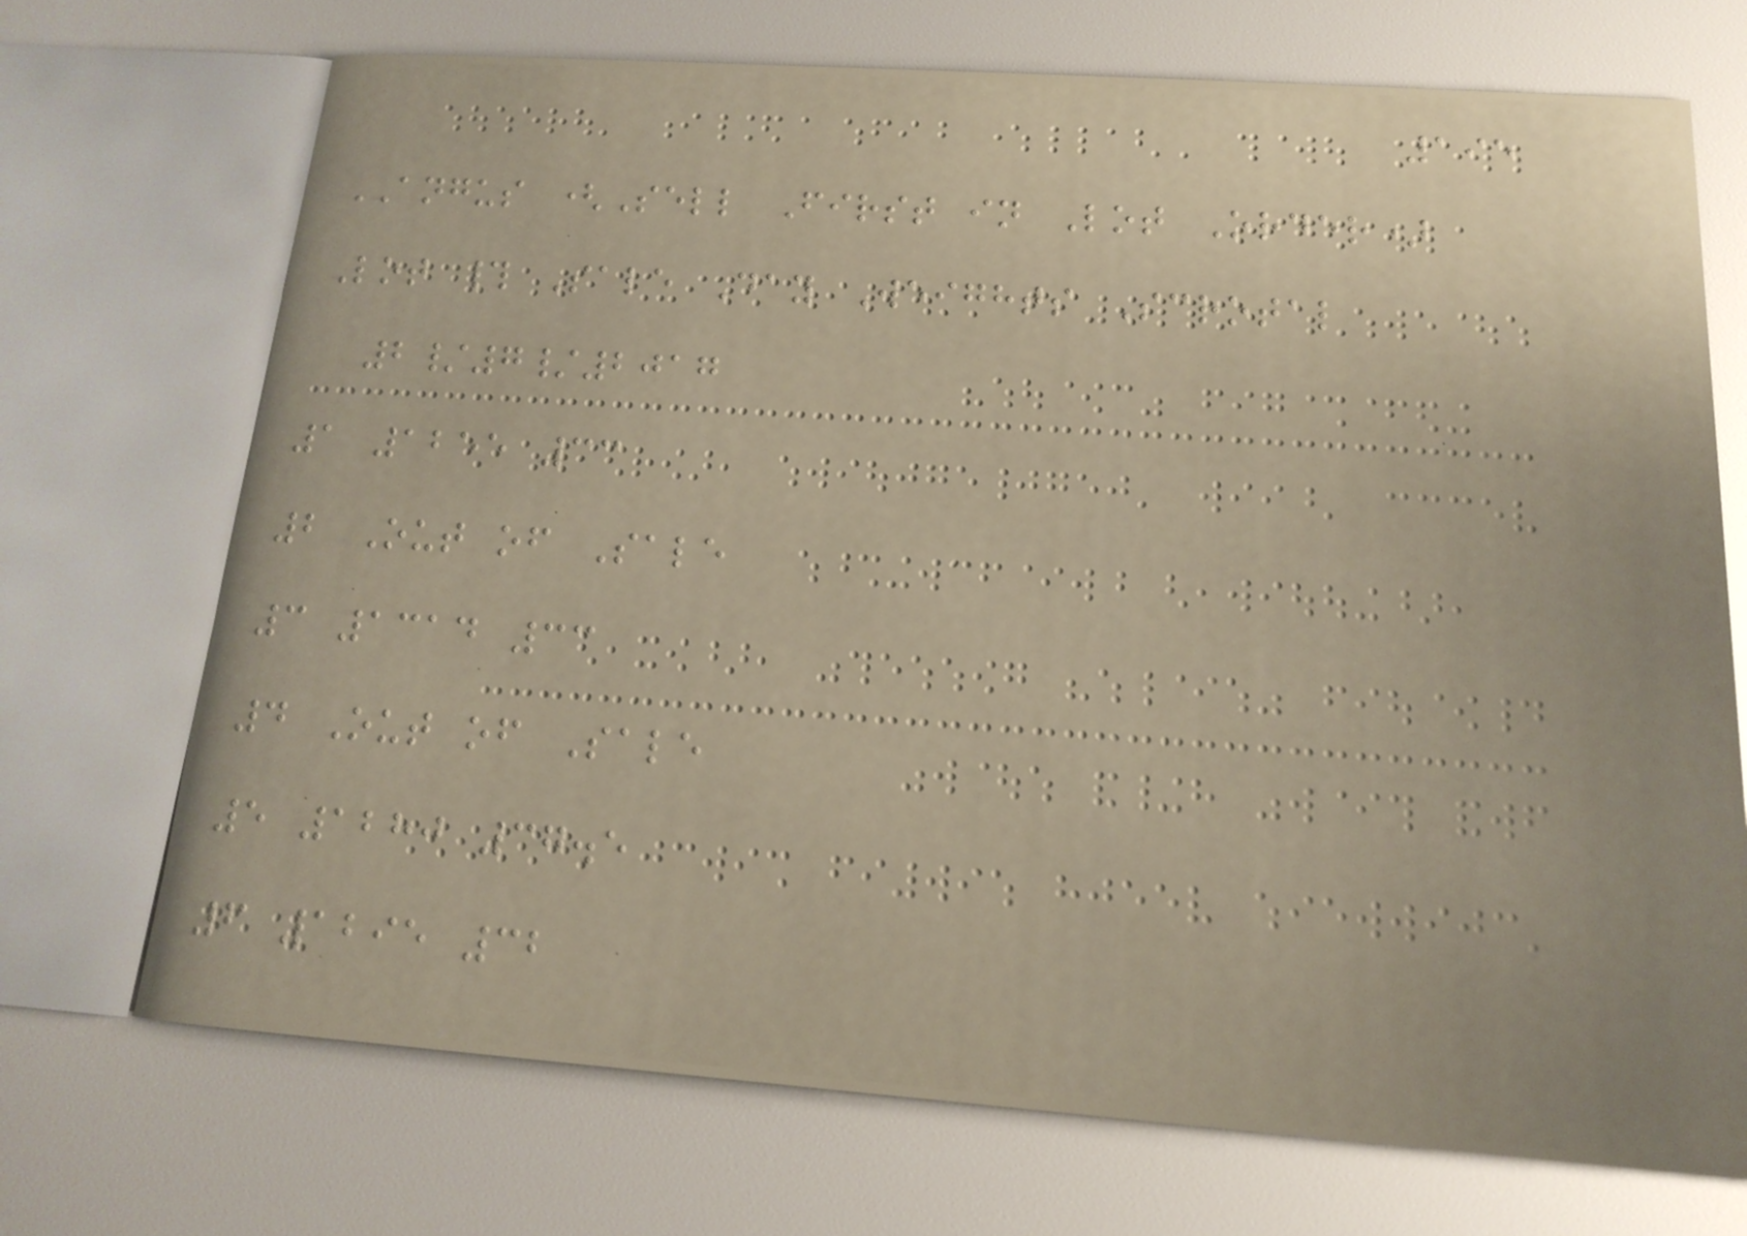195
ANGUS (Sell First in Lot Order)
Lot # Sale Day Weights Scrotal
2/7/2017
1 1255 33
2 Out of Sale
3 1314 33
4 Out of Sale
5 1280 37.5
6 1295 32
